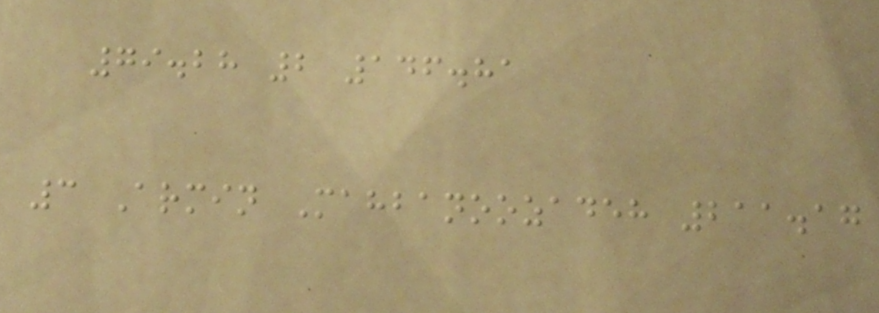79.28 2 146.81
3 Armin Mahbanoozadeh 211.17
